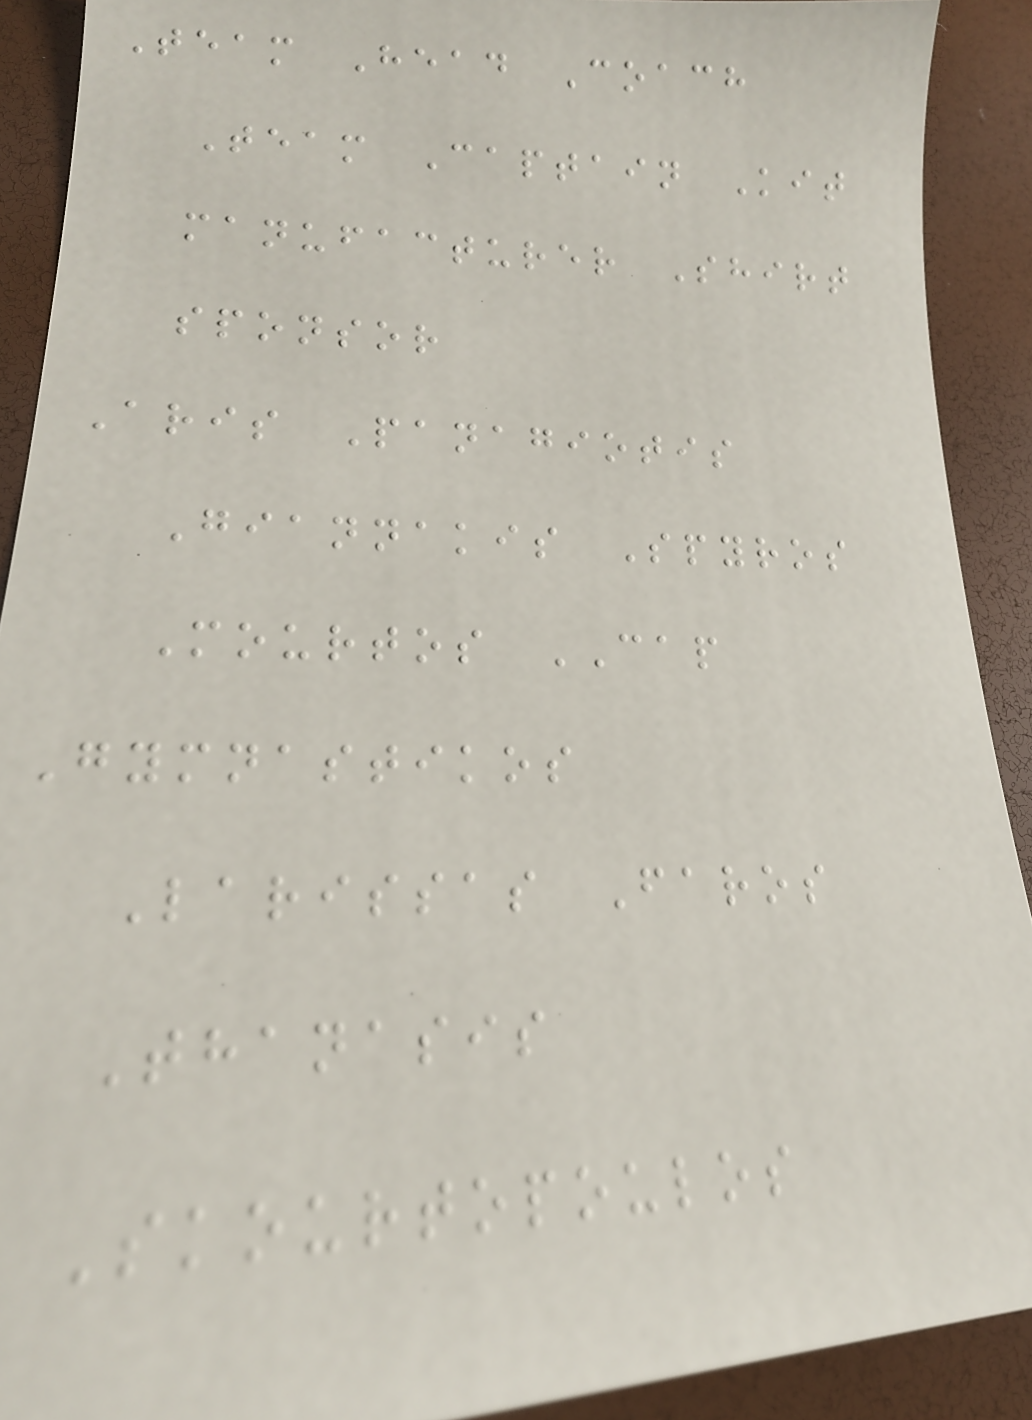Team Head Coach
Team Captain Kit
manufacturer Shirt
sponsor
Aris Panagiotis
Giannakis Spyros
Mourtos CAP
Gymnastikos
Larissas Faros
Thanasis
Skourtopoulos
